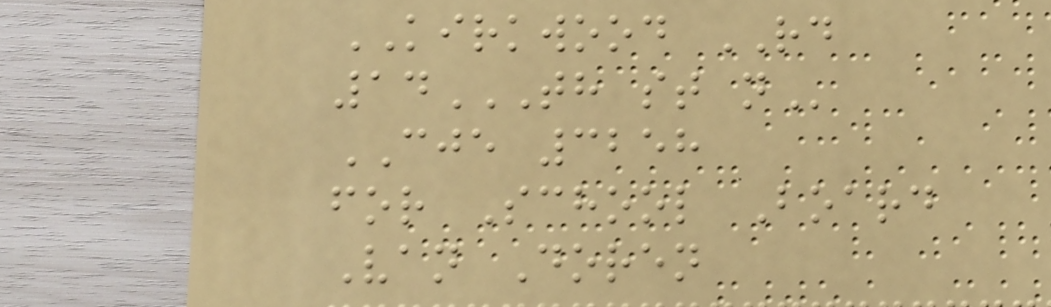KIRKWOOD RD
14TH ST N
CJE 3258
for School Board
Van Doren
